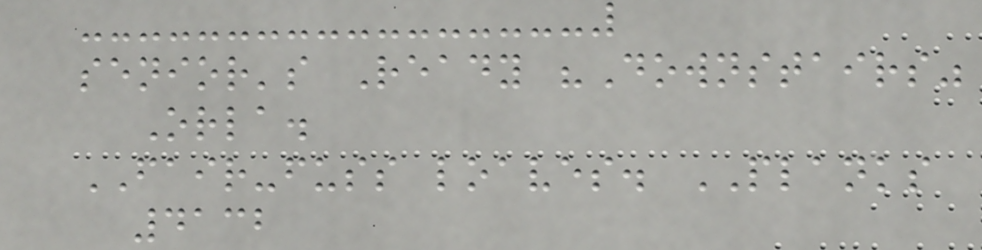senior's Ready "Downstairs"
Orla.
FAIR-fuss loaves. PLANKS
4132
